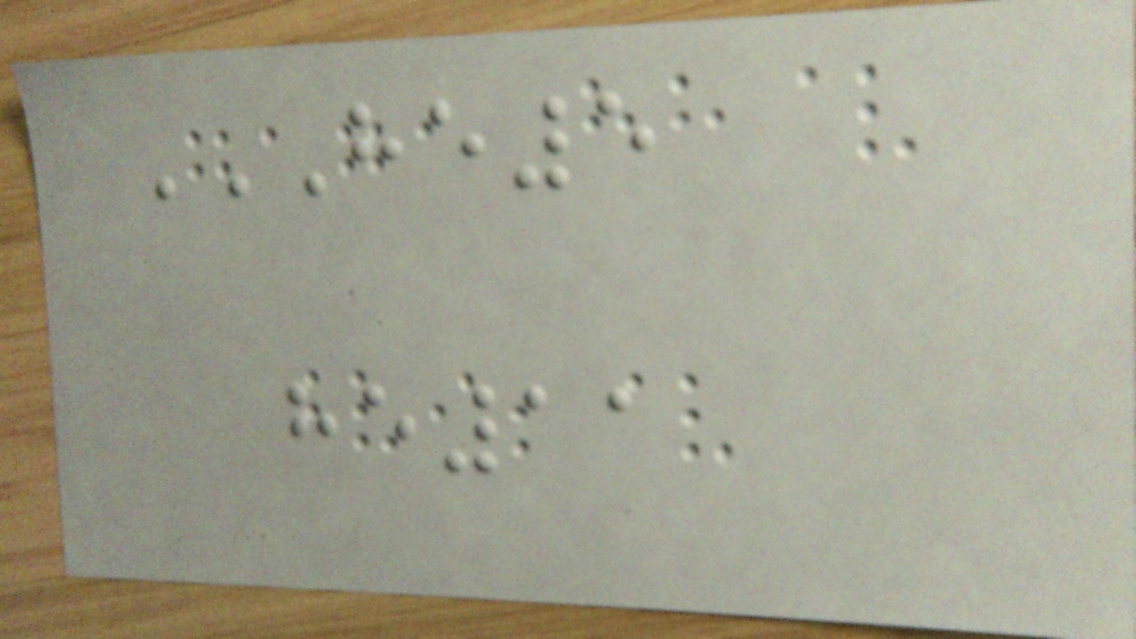HE5
HE11
